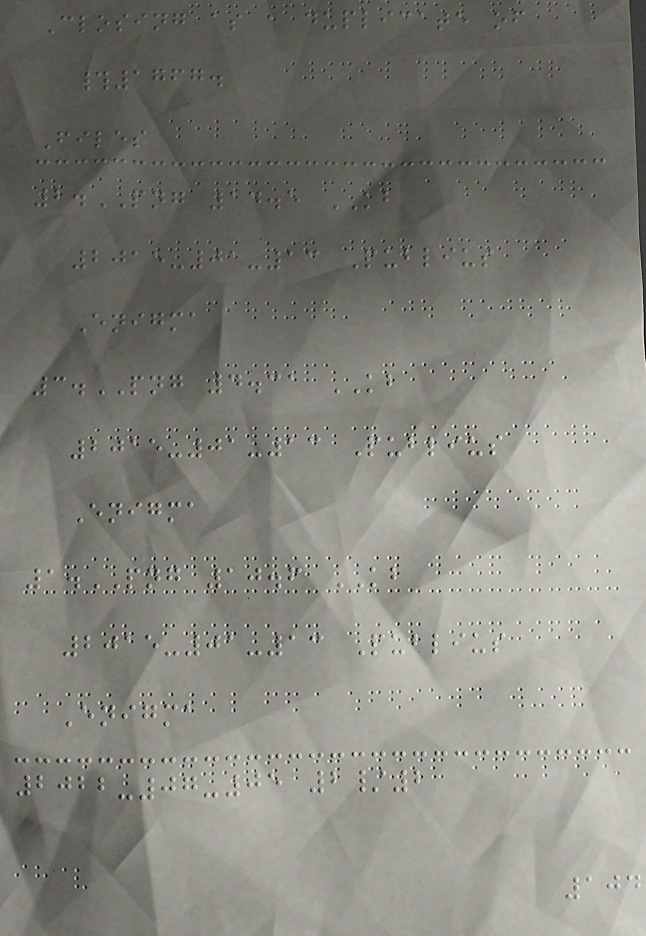Closing as a duplicate of
#1767.
Files
2.PNG 14.5 KB
2015-01-13 Publius
Enigma
3.PNG 4.31 KB
2015-01-13 Publius
Enigma
1.PNG 10.6 KB
2015-01-13 Publius
Enigma
2022-07-05 2/2
104
